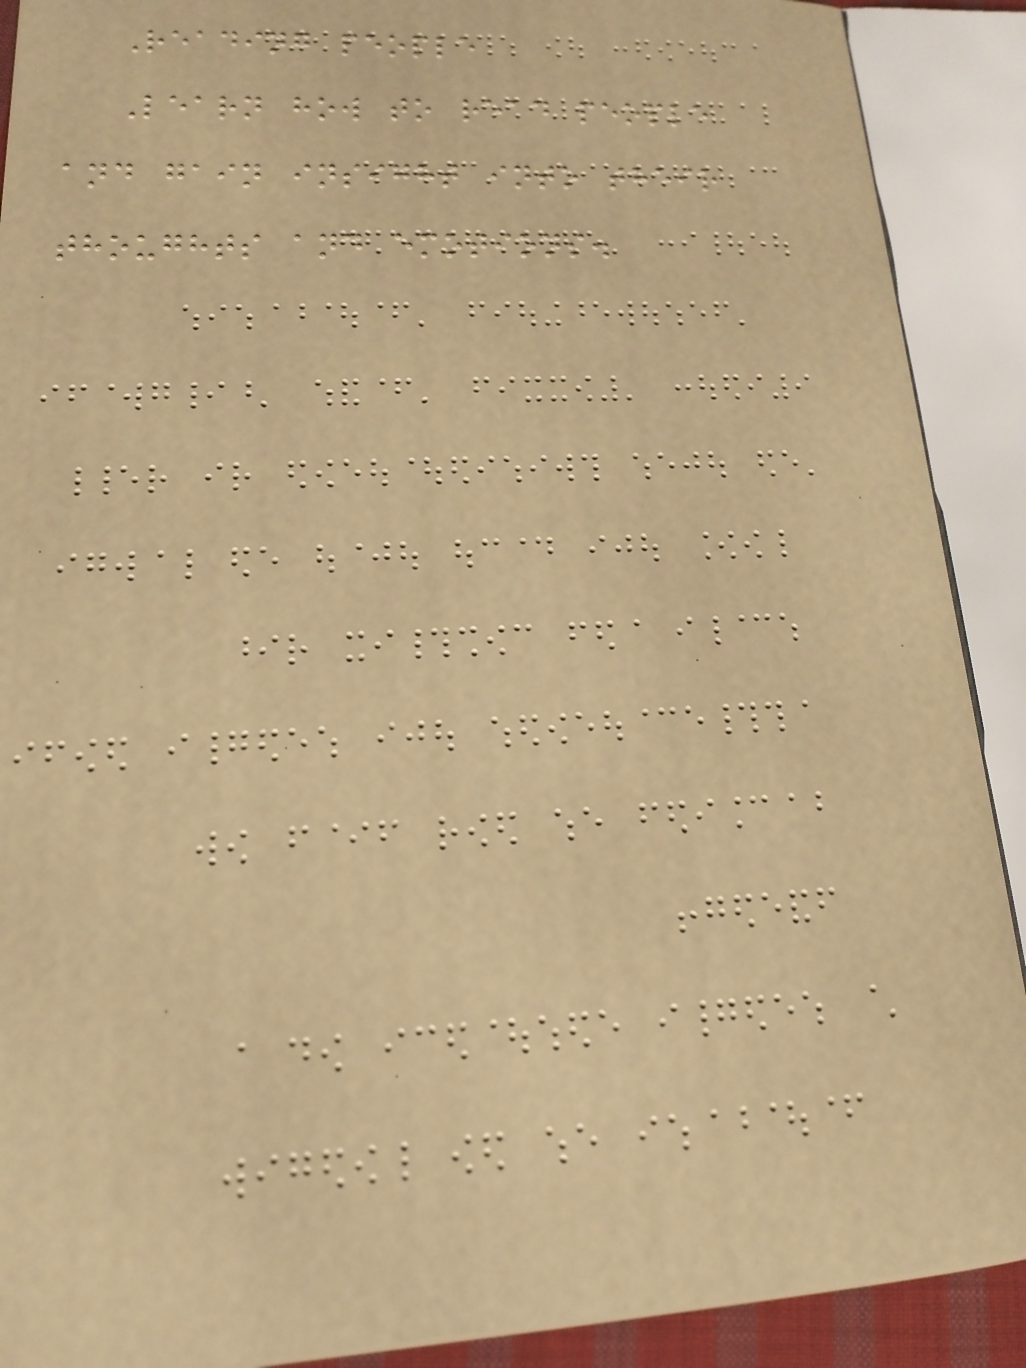Reading people
Learn how to read people
and gain insight into their
thoughts and emotions.
